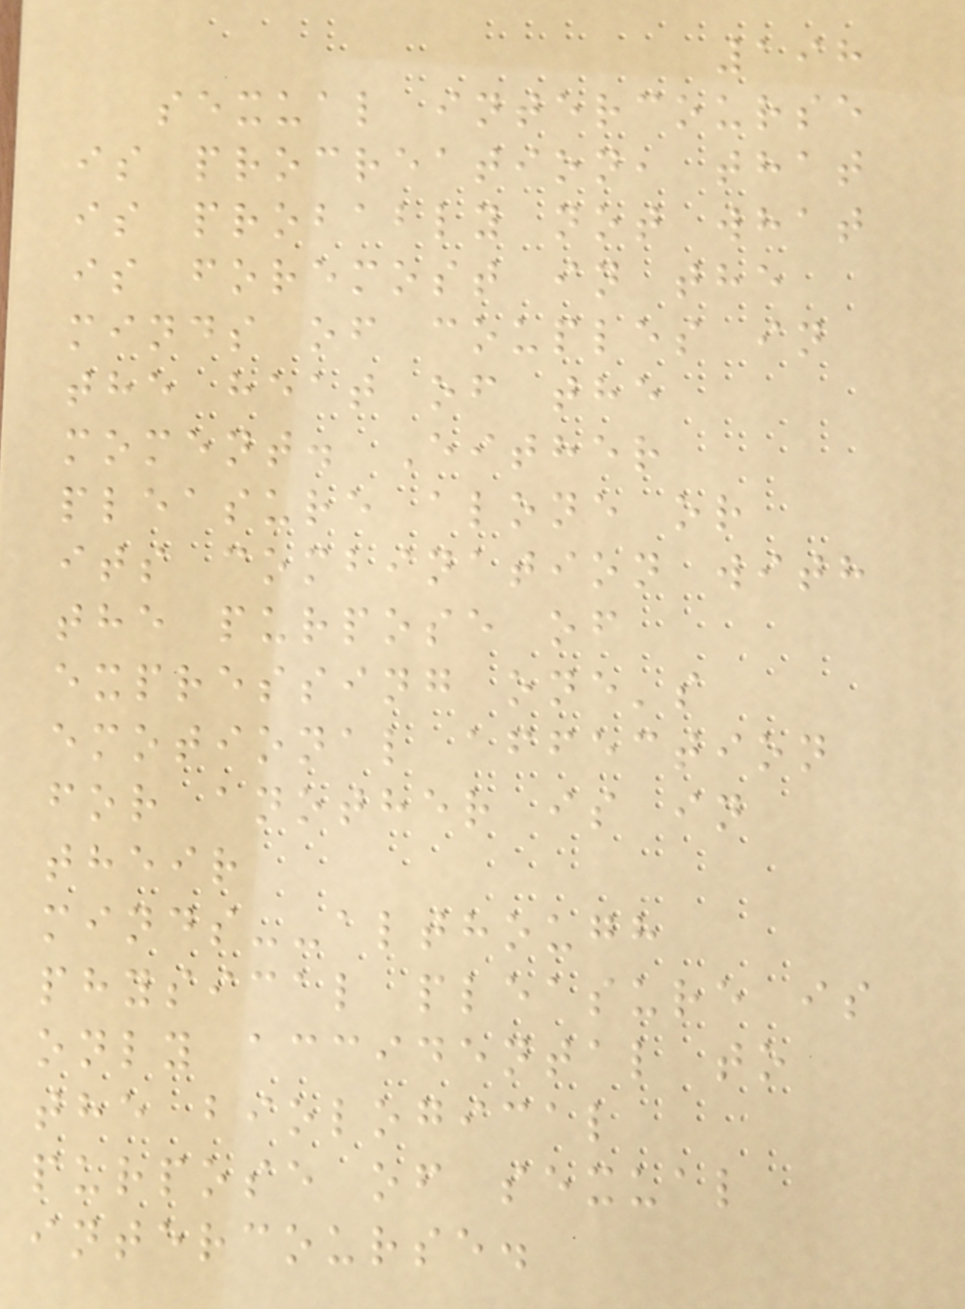198
sexual intercourse
is procreation, that
is probably not what
is foremost in the
minds of couples in
the heat of the
moment. Either
pleasure alone or
its combination with
the purpose of
expressing one's
emotional affection
for another is in
their
minds--although
physical pleasure is
only accidental to
the biological
purpose of sexual
intercourse.
